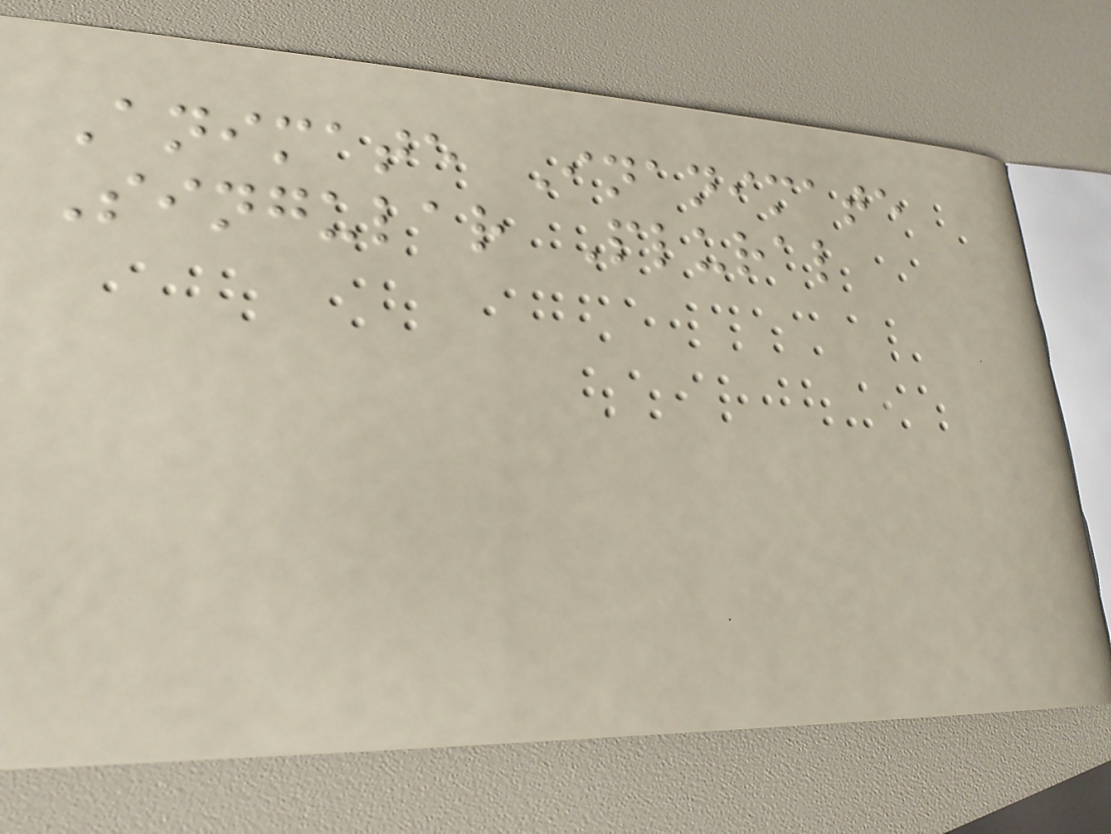Animate Inanimate
Singular Plural
